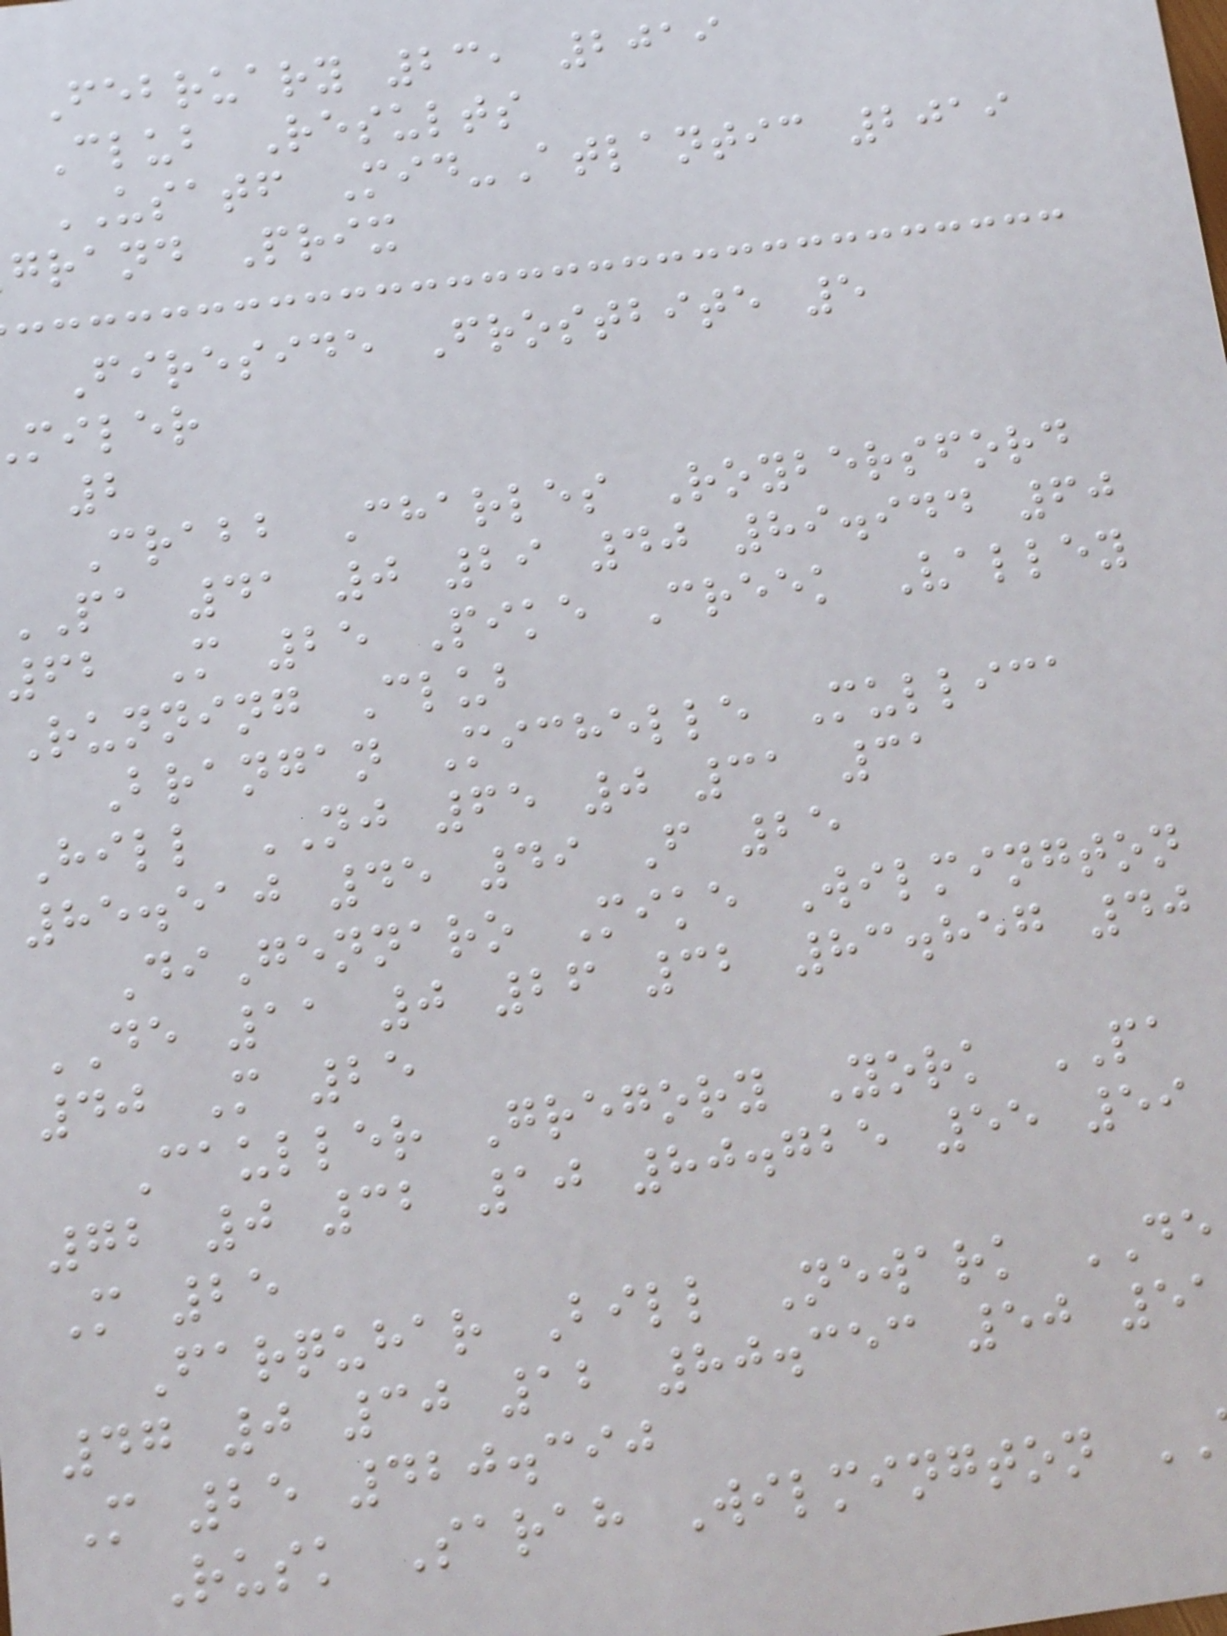February 23, 2019
Club Results
USATF Mid-Atlantic 2019
grand Prix
Fireside Frostbite 5
miler
2
Crabb Charles Roybersford
PA 41 0 29 40 89.944 60
62 M 25 Pike Creek Valley
Running Club
Brangan Michelle Mullica
Hill NJ 65 0 31 31
85.510 45 49 F 25
DiGennaro Mike Wilmington
DE 11 0 26 32 83.857 40
40 M 25
Cauller Gregory York PA
72 0 32 10 80.725 55 59
M 25
Farquhar Bill Newark DE
47 0 30 12 80.353 50 51
M 25 420.390
Rusk Sarah Wilmington
